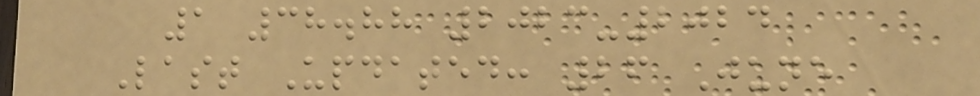1 38.88 2023-2024
Last Updated: 26 June
